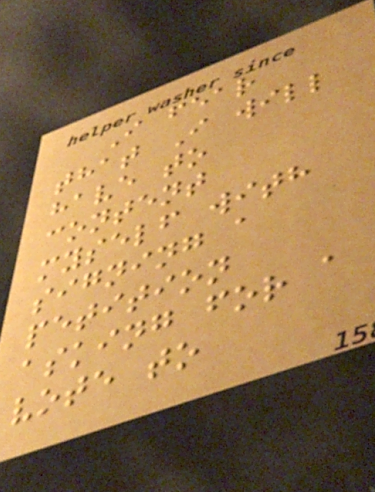I fear
that I will
have to
content
myself with
signing a
petition
asking for a
vote to
